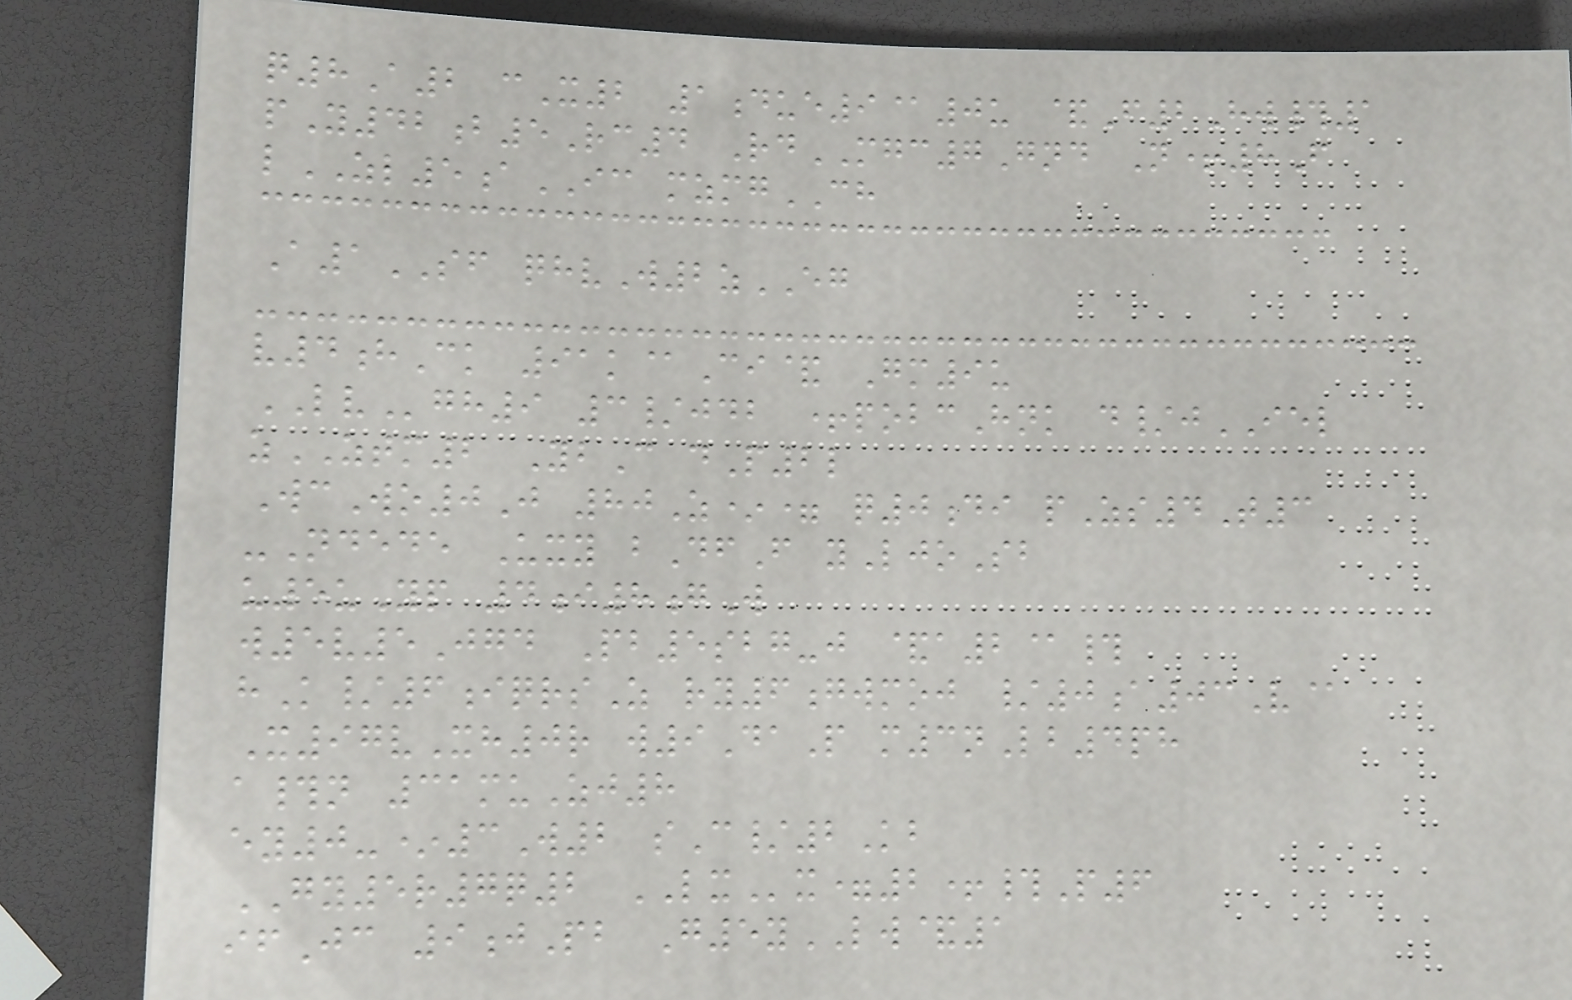q8A2 cX2 1due9@0u &F2Hw#1
pY42b5Rc4 RdMGC7Gnd N+8F
lZL5aIC mzmgCH
A1SF qhvW2zEG
v4hCk 91k@Ci& Gm9u
LVgh9 3/jdb +pobcHnk d/jIEL
zZTM2 YbC dP2l
WcWo0J 80Z*= q0di pZs4T3
-Ndede Uxy bDfF yLjoSb
u5uYp 4i8gW
w5v5Jgd Pb5sbg-j &a2@#
hK/6iqrsZ ry6gwmoj /0a03V@
X97vXh0r w9DaP m3nLb4ph
a#n 31muZj8
ey0-*3W2 sC/2Kb
GY5r7q2 LXx=2+#P6
ifJc 9jPb G5yLW&1
